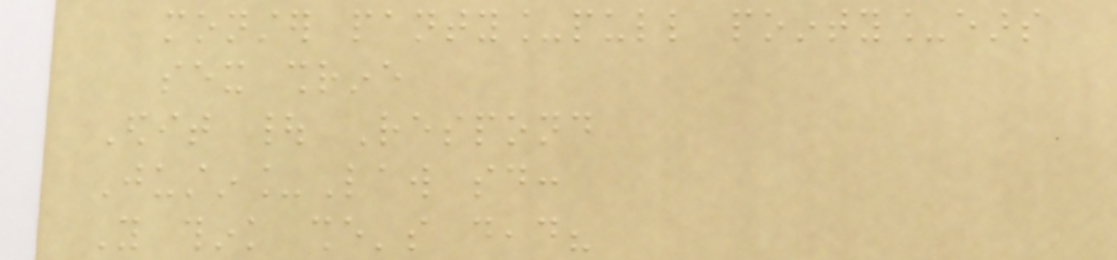monster panty_pull pointy_ears
sex shrine
Edit | Respond
Justin_Law said:
You think she's dead?
